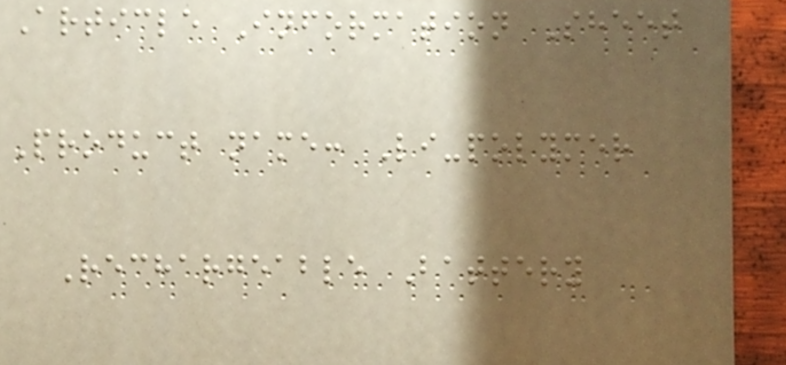Article Information Sheet
Product name: Li-polymer
Rechargeable Battery
